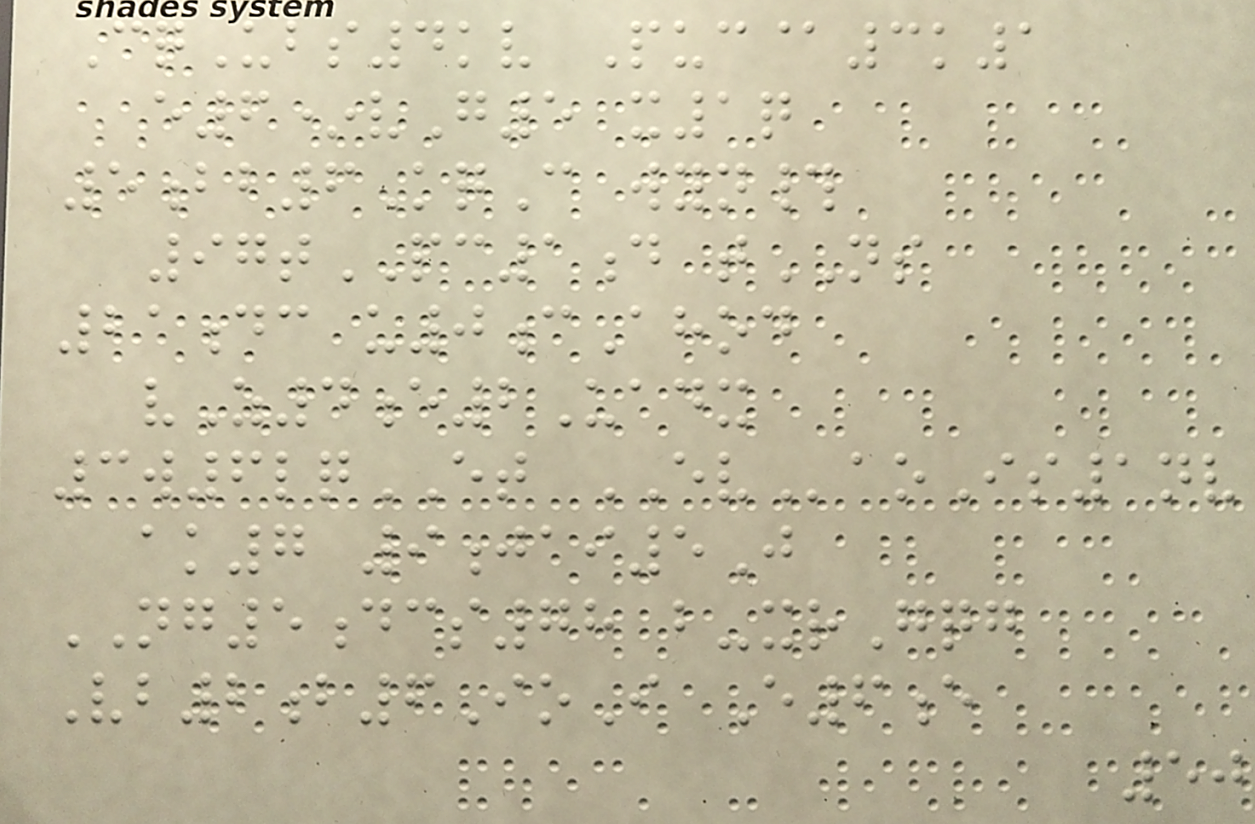CqUbs4kv Puc@3k1
e6*vG5 x1q
5bb6KqC wyn#
97tPC1d tNS
21dc u0cAhod
vZ4e2Uadx
3w6lqET EVaoIs1nv
ak7 9jai5J
NG5dcs78 b-xrGqg
Vb2b6IoI E6e
50
